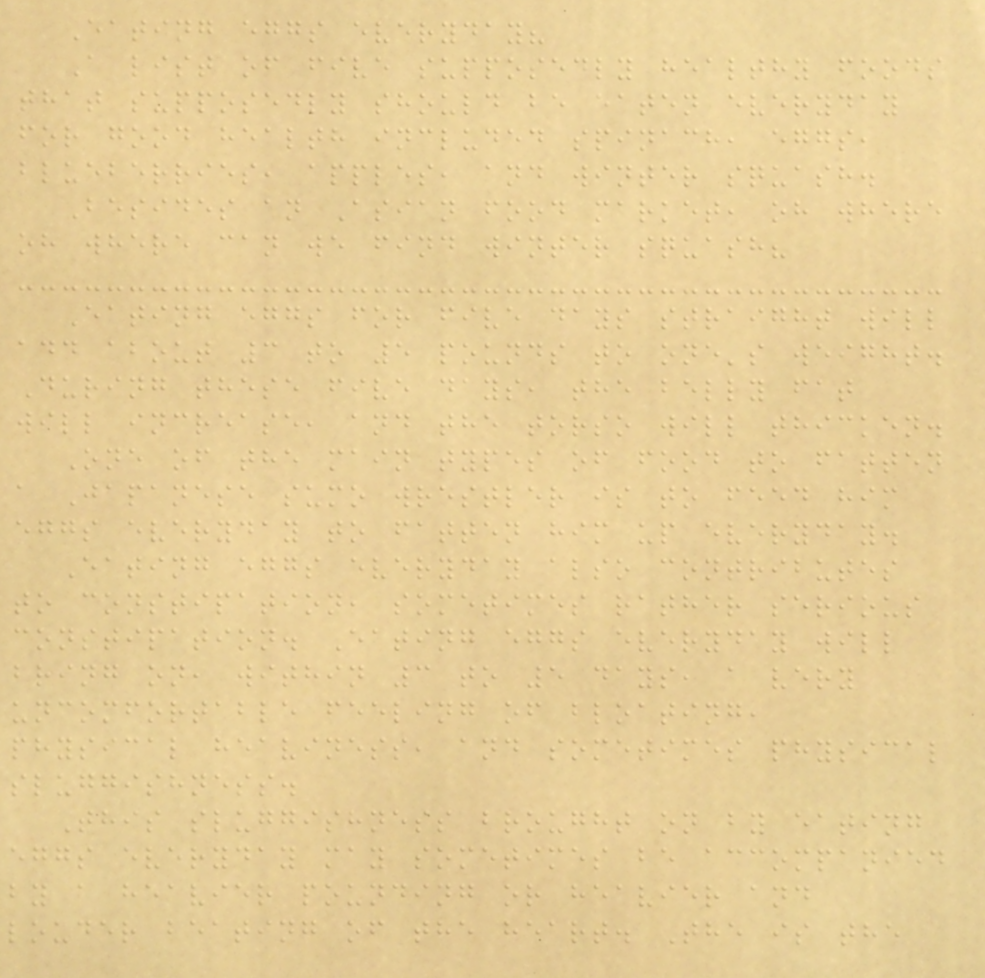Eating eggs everyday?
A list of five supposedly healthy foods
that supposedly should be eaten everyday
for good health included spinach, eggs,
blueberries, apples, and winter squash.
Besides an Asian food market, oh where
oh where can we find winter squash?
Eating eggs for five days straight will
add about 3 to 5 pounds to one's weight.
During these five days, the belly fat
will increase, and the torso will thicken.
One of the main types of food to fatten
a Japanese sumo wrestler is to feed him
eggs everyday to fatten him up everyday.
Eating eggs everyday also contributes
to constipation, sometimes rather serious
constipation. Eating eggs everyday will
bring on, within 3 to 5 days, a very
uncomfortable feeling of bloating,
physical heaviness, and sometimes physical
sluggishness.
This sluggishness brought on by eating
eggs everyday may sometimes be accompanied
by a heavier pounding or heavier and
louder beating of the heart. The is the
